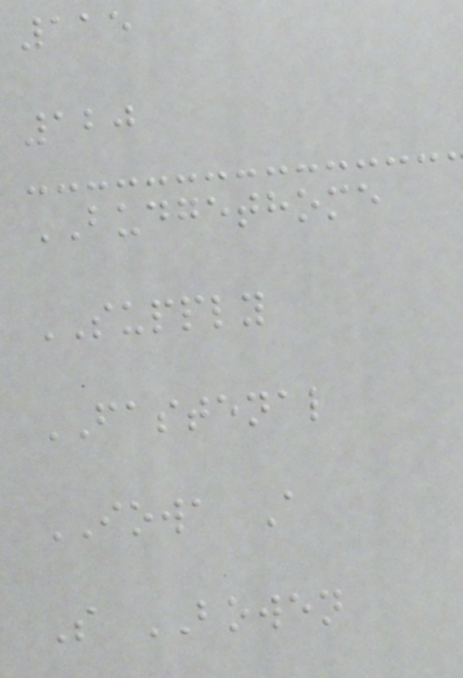115
120
BUDGETHOME
SUPPLY
FASTENAL
IOWA A
S BOWEN
